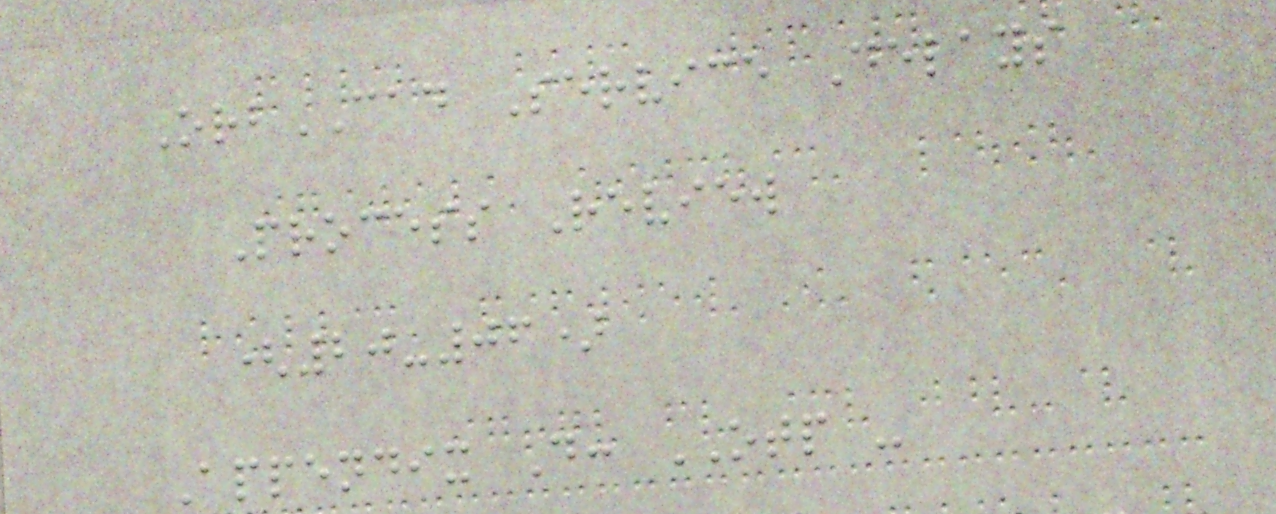OrbCAD Service Delays
Process Review
(20-06)
Appendix D: OTP -
